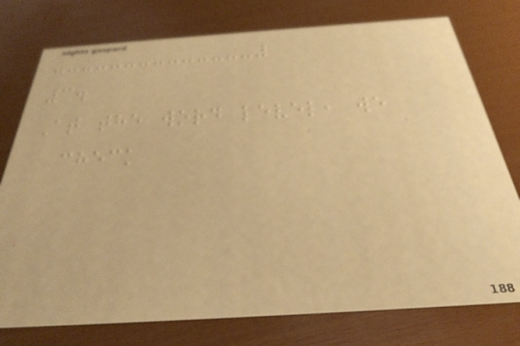3.
At the word level, we
check
